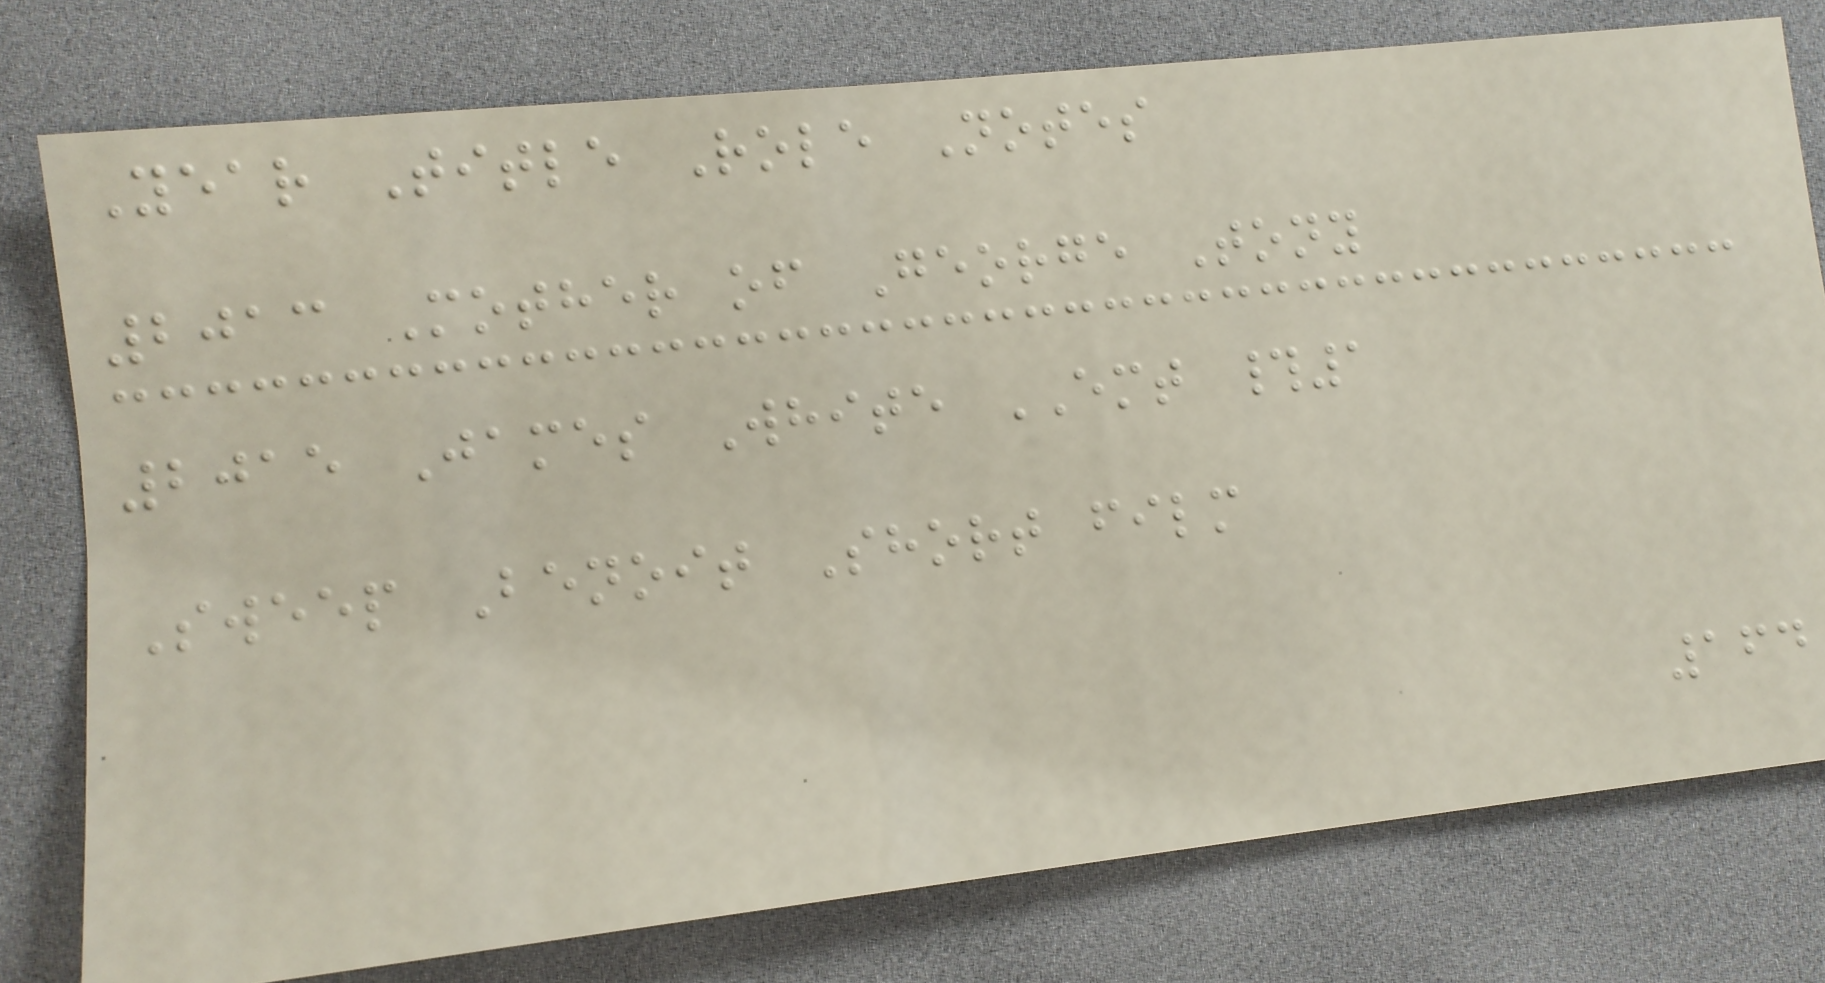Year Title Role Notes
2013 Mother of George Tony
2015 James White EMT #1
Sweep Benoit Short film
164
